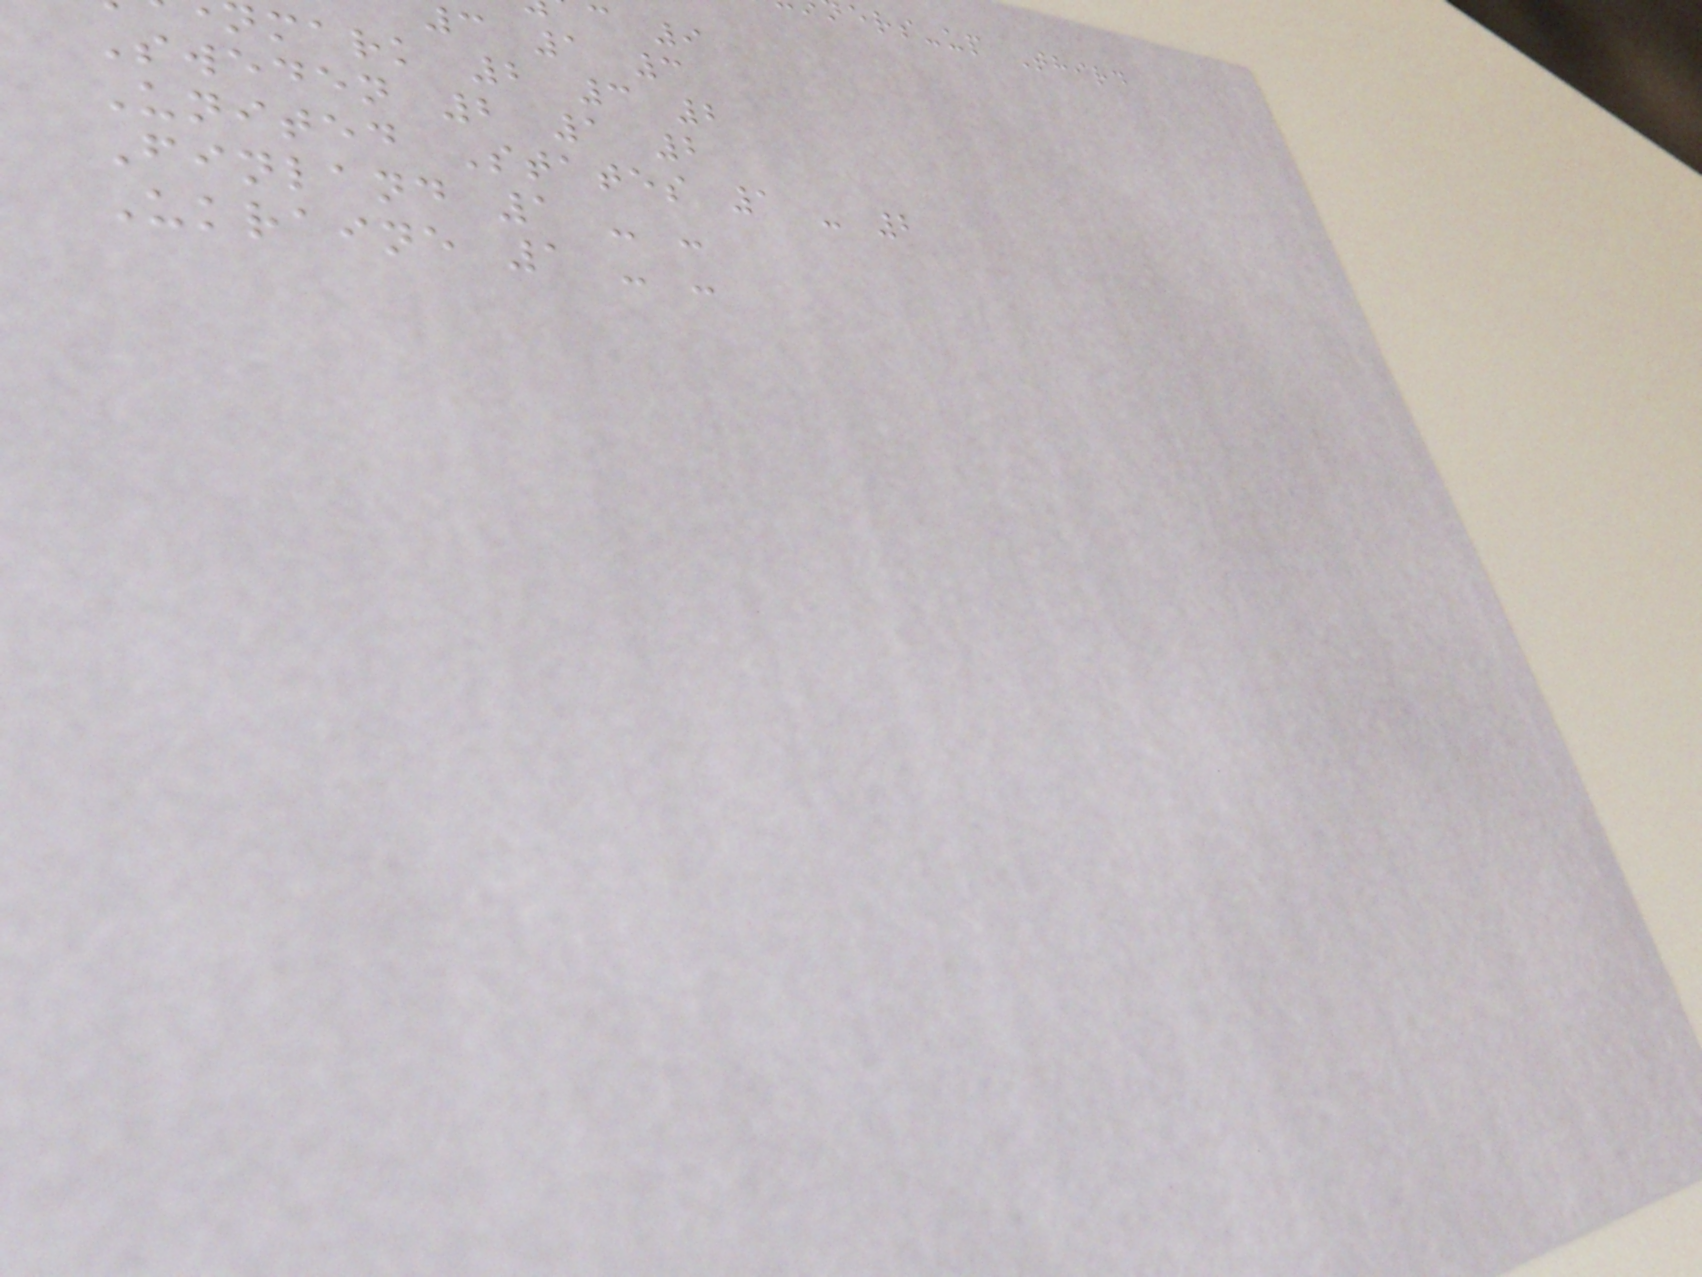ers-up Third
3 1 3
mark 2 3 2
Sweden 2 1 2
United States 1 - 2
Finland 1 - -
Ukraine 1 - -
